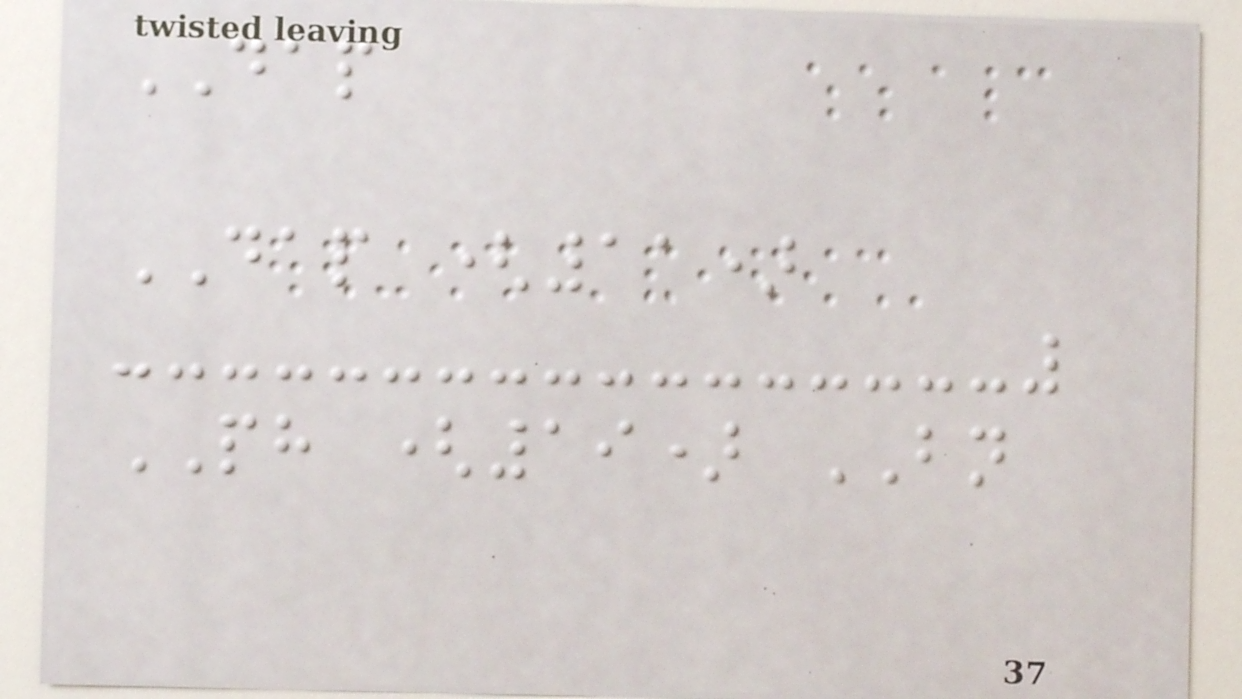DAP
DAP (11)
PH (19) BN
